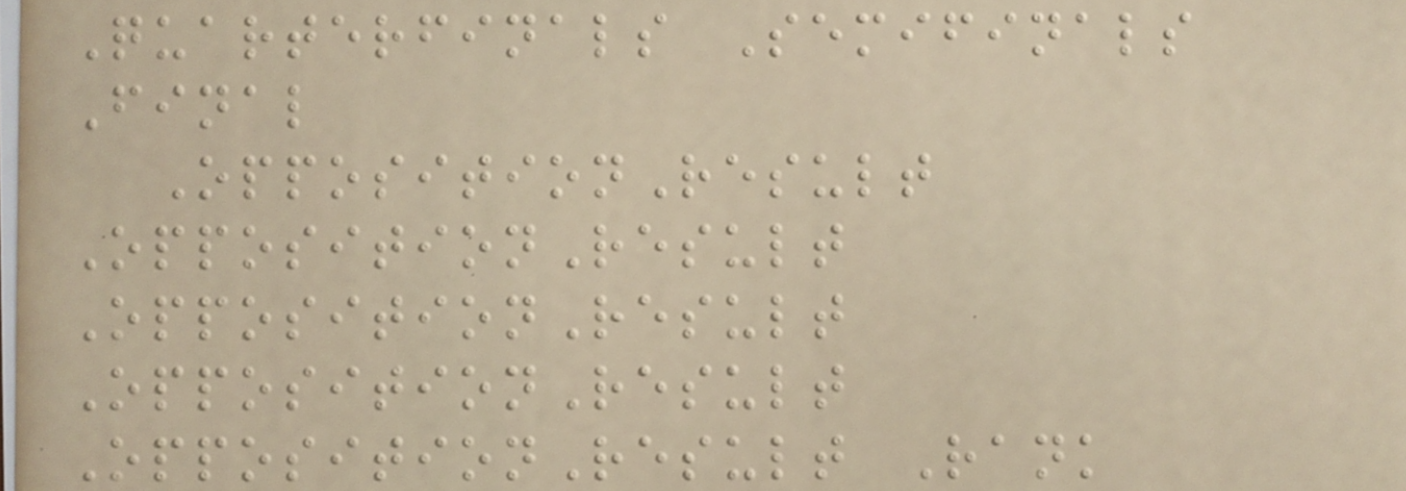Quarterfinals Semifinals
Final
OppositionResult
OppositionResult
OppositionResult
OppositionResult
OppositionResult Rank
